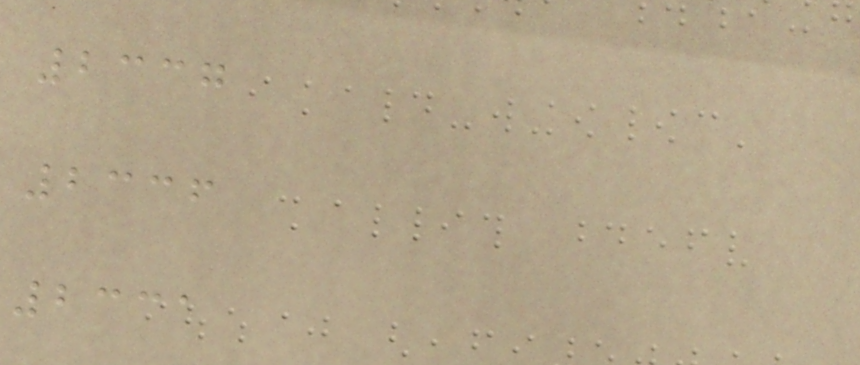2337
2336
2331
